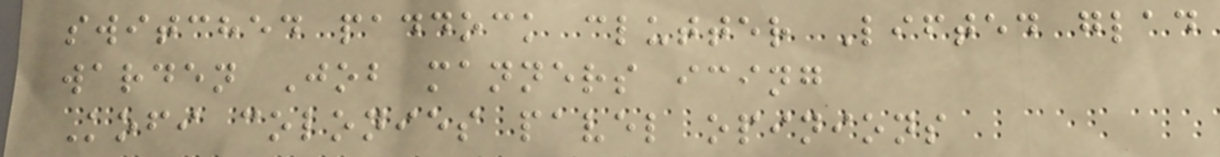switched paddock clutter Lifted glad
warden Job manners icing
Kofi colonies pavel opinions
